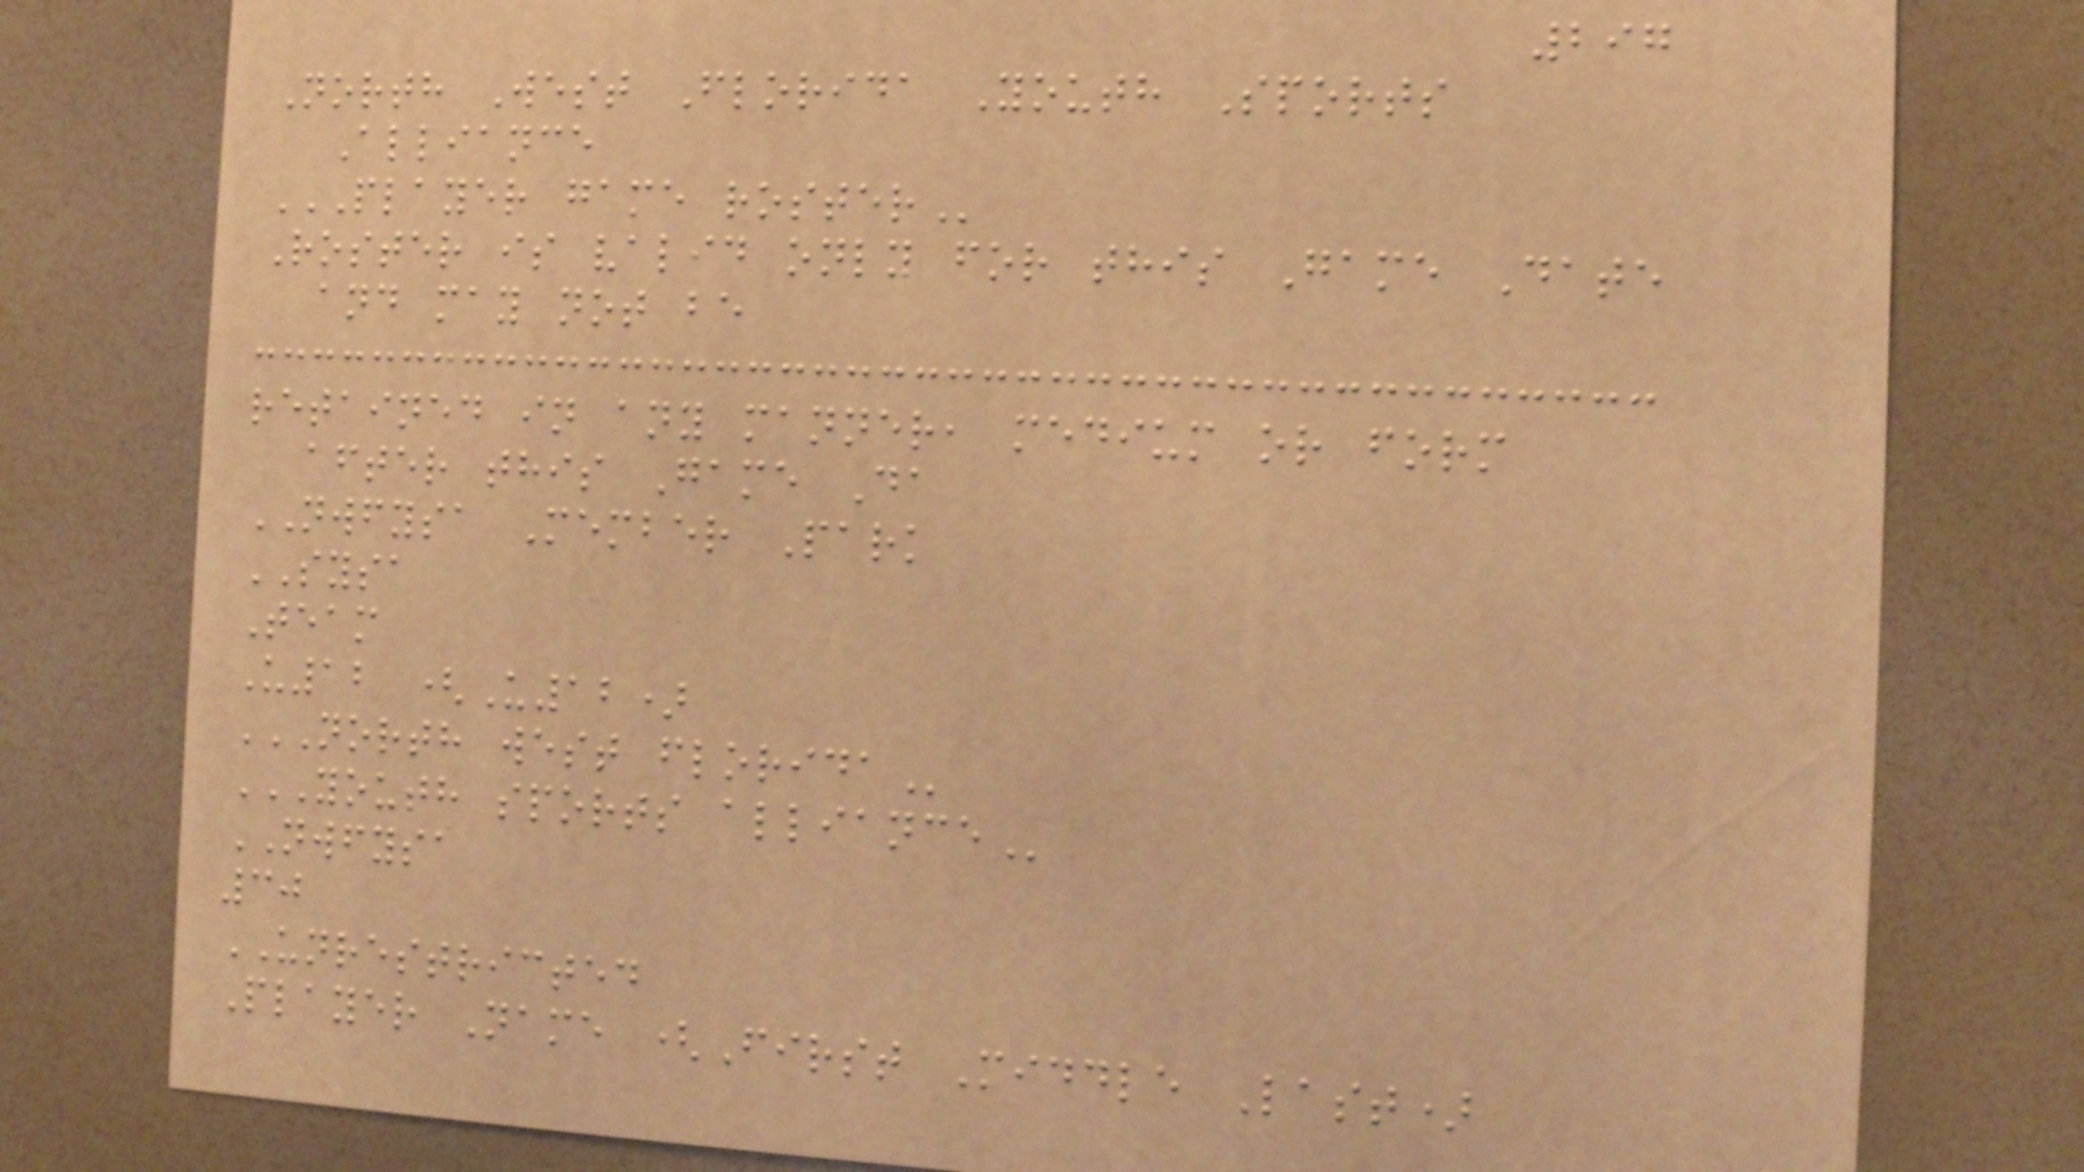297
North West Florida Youth Sports
Alliance
PLAYER GAME ROSTER
Roster is valid only for this Game Date
and may not be
retained in any manner, medium or form
after this Game Da
NWFYSA Member Park
SYSA
Team
U12 (U12)
NORTH WEST FLORIDA
YOUTH SPORTS ALLIANCE
NWFYSA
30
UNRESTRICTED
Player Name (First Middle Last)
